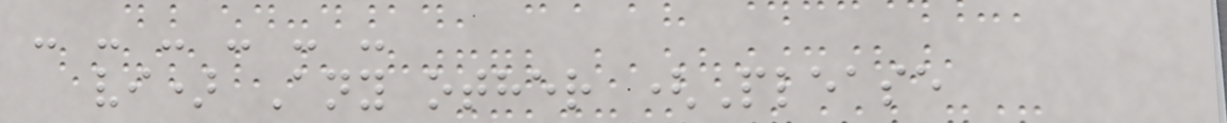- - - - - -
vi) Any other (Please
